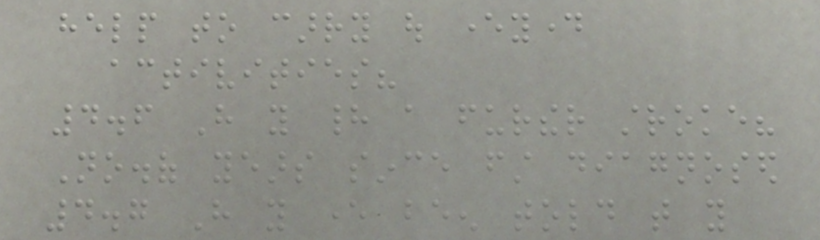help to carry out everyday
activities?
4.6 Have you had a further stroke?
No.of years since first diagnosed
4.7 Have you ever been told that you
